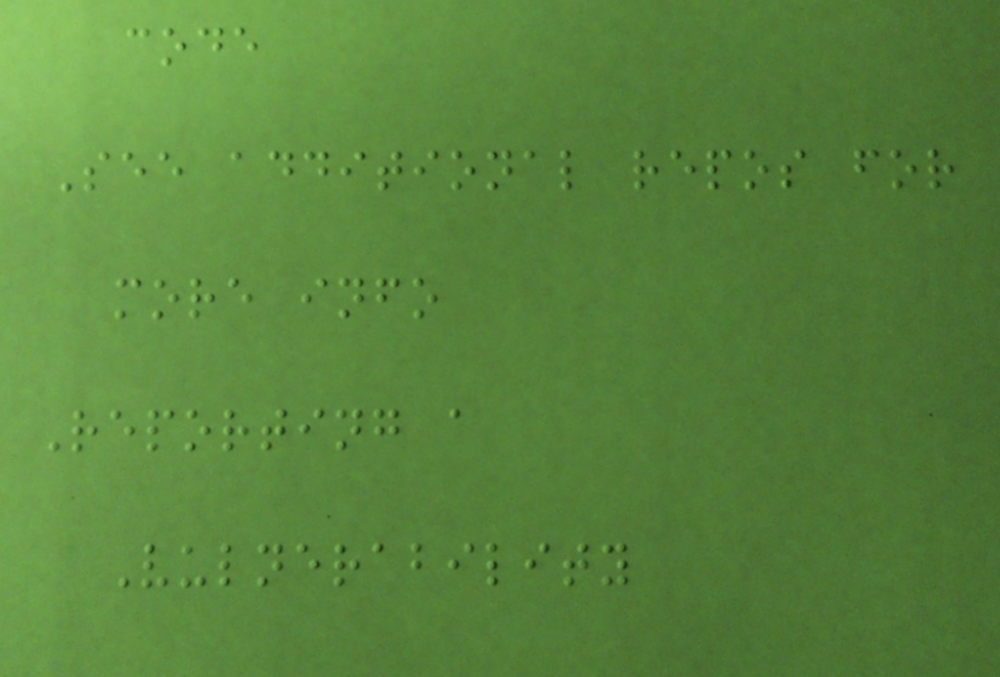code
See additional repos for
more info
Reporting a
Vulnerability
